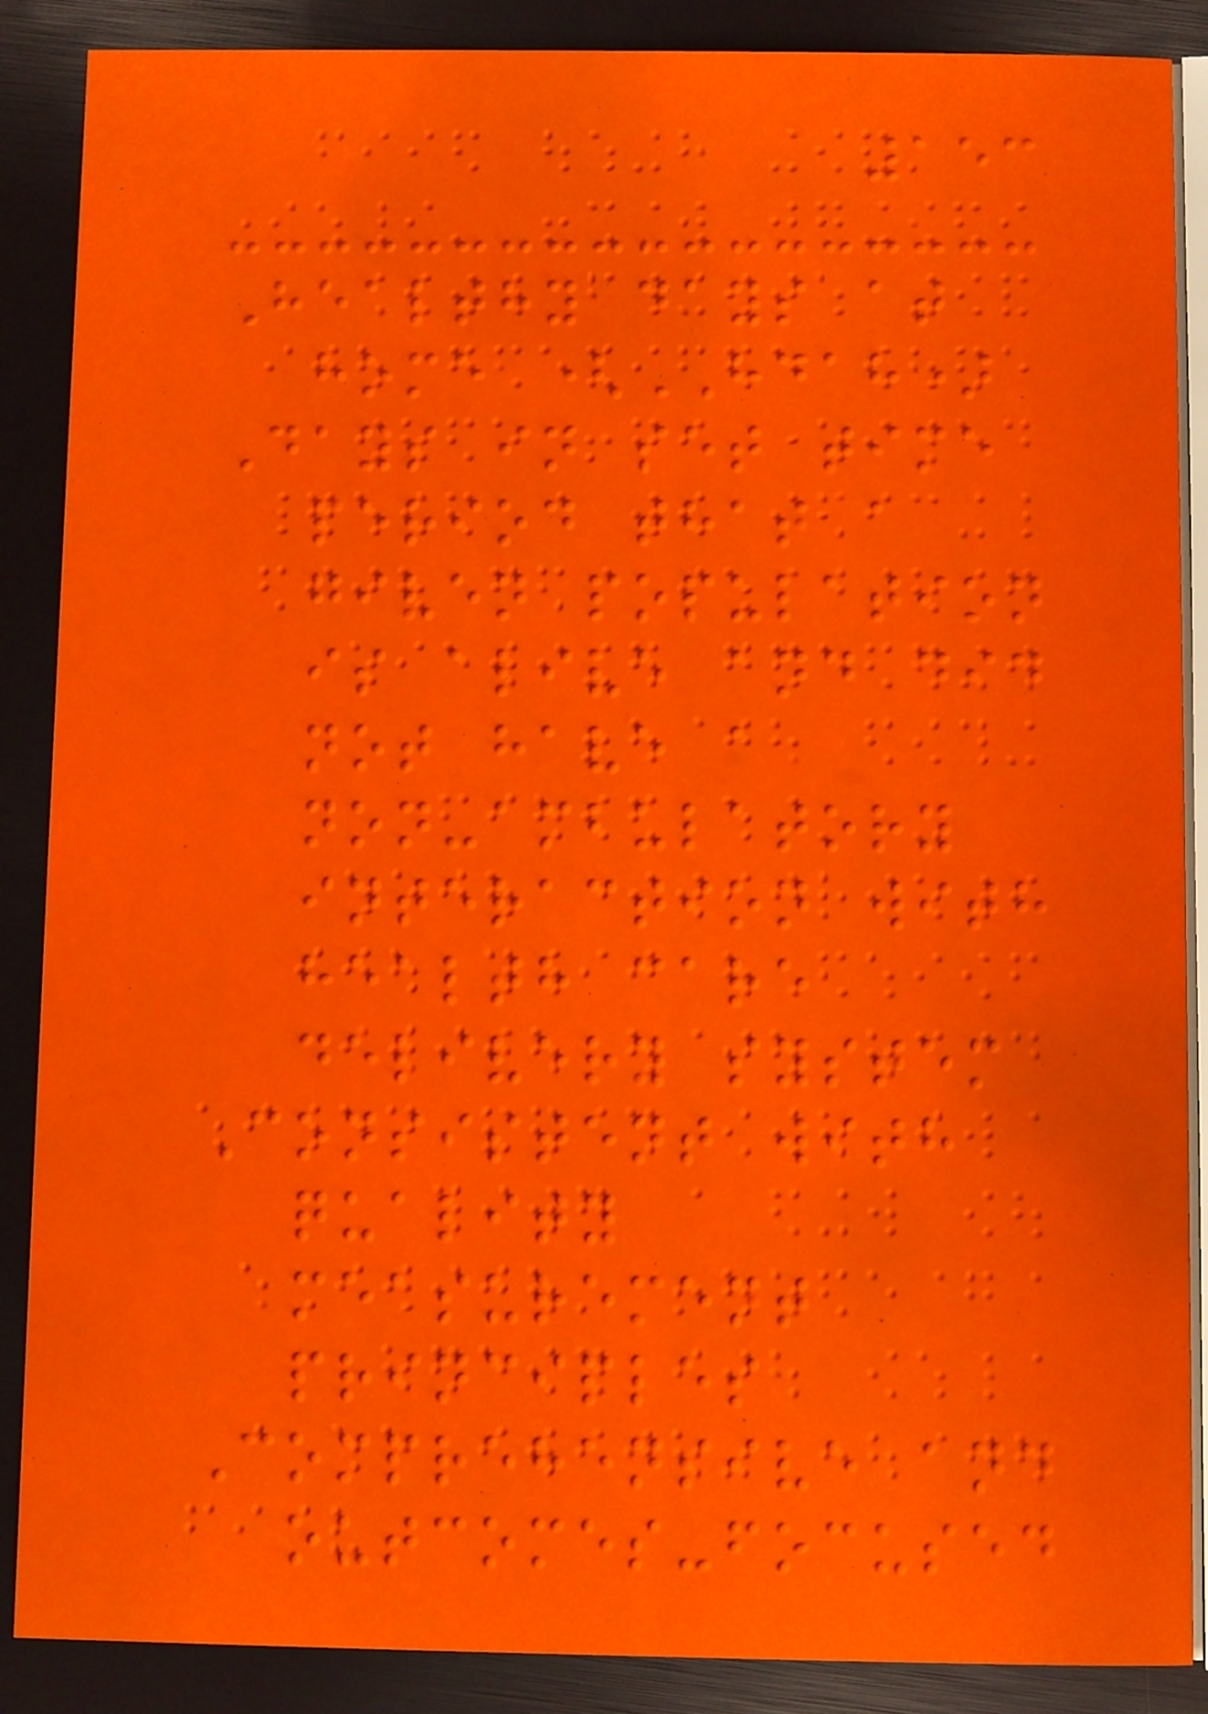153
Healthy days at
home (HDAH)
Days in set time
period that a
given population
is alive and did
not have a
non-ambulatory
interaction with
health care
delivery system
Consistent with
quality
measurement
principles
Comprehensive and
outcomes-focused
